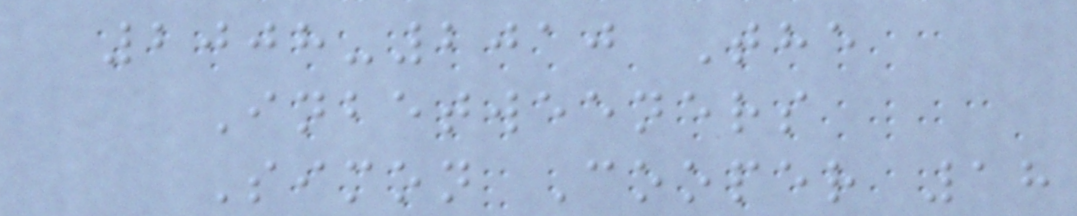2008-2010 The
Inbetweeners
Simon Cooper 18
